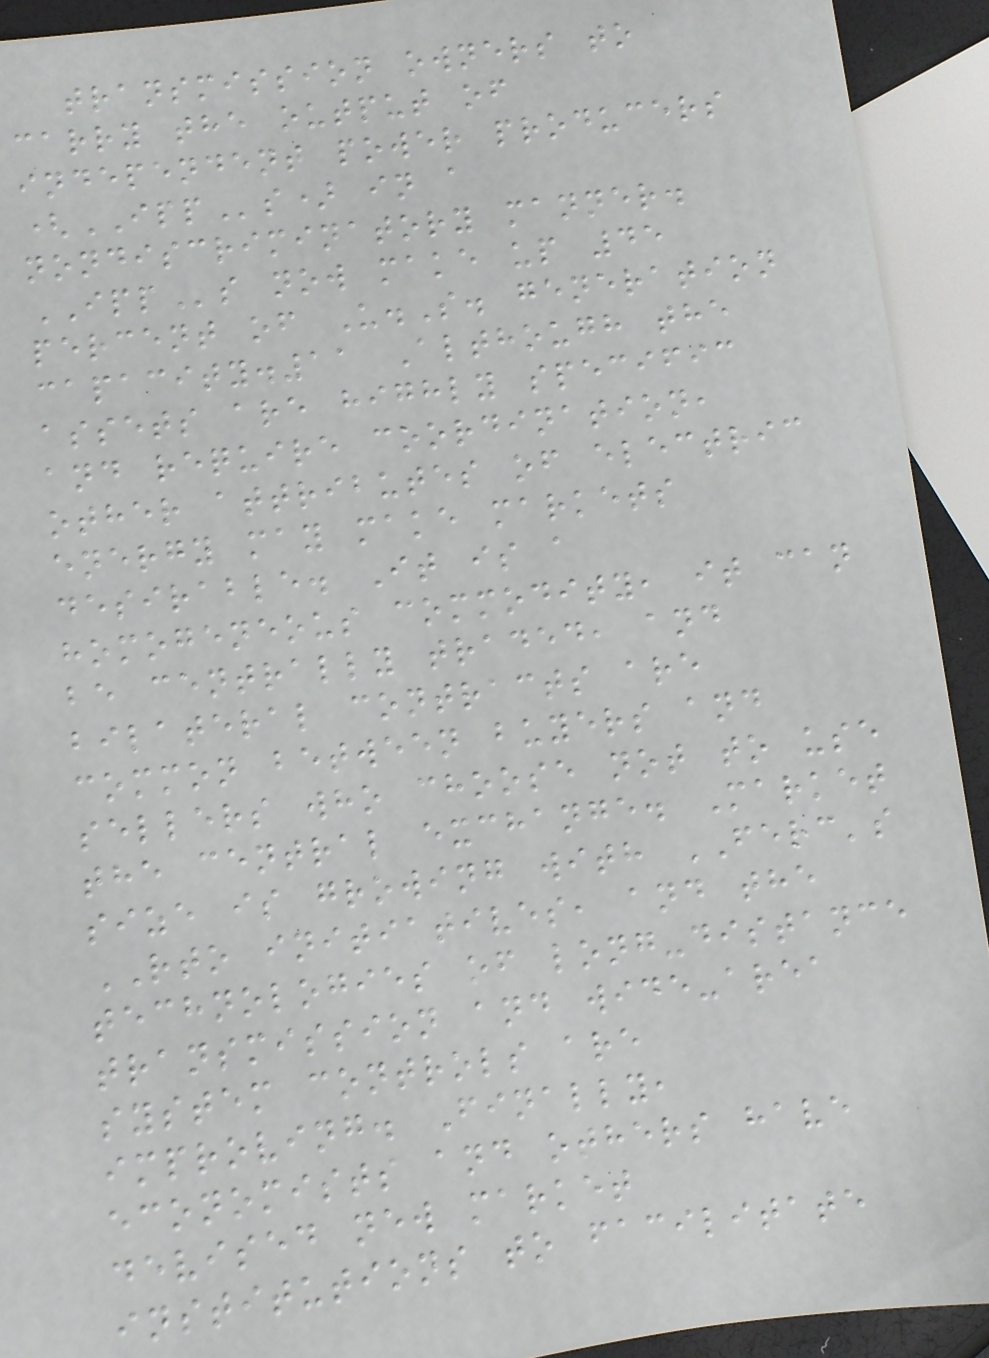transmission owners to
carry the output of
independent power producers
(IPPs) in a
nondiscriminatory manner.
IPPs now make up 45
percent of U.S. generation
capacity.11 Although the
assets are highly specific
and require coordination,
other attributes of electric
energy may make markets
desirable. It is a
homogeneous commodity, it can
be centrally traded, and
bilateral contracts are
common between buyers and
sellers who choose not to use
the central exchange. Market
size is growing with FERC's
RTO initiatives, and the
technologies of long-distance
transmission and wide-area
system controls are
improving. Finally,
economists and others have
devised new market
institutions to facilitate
